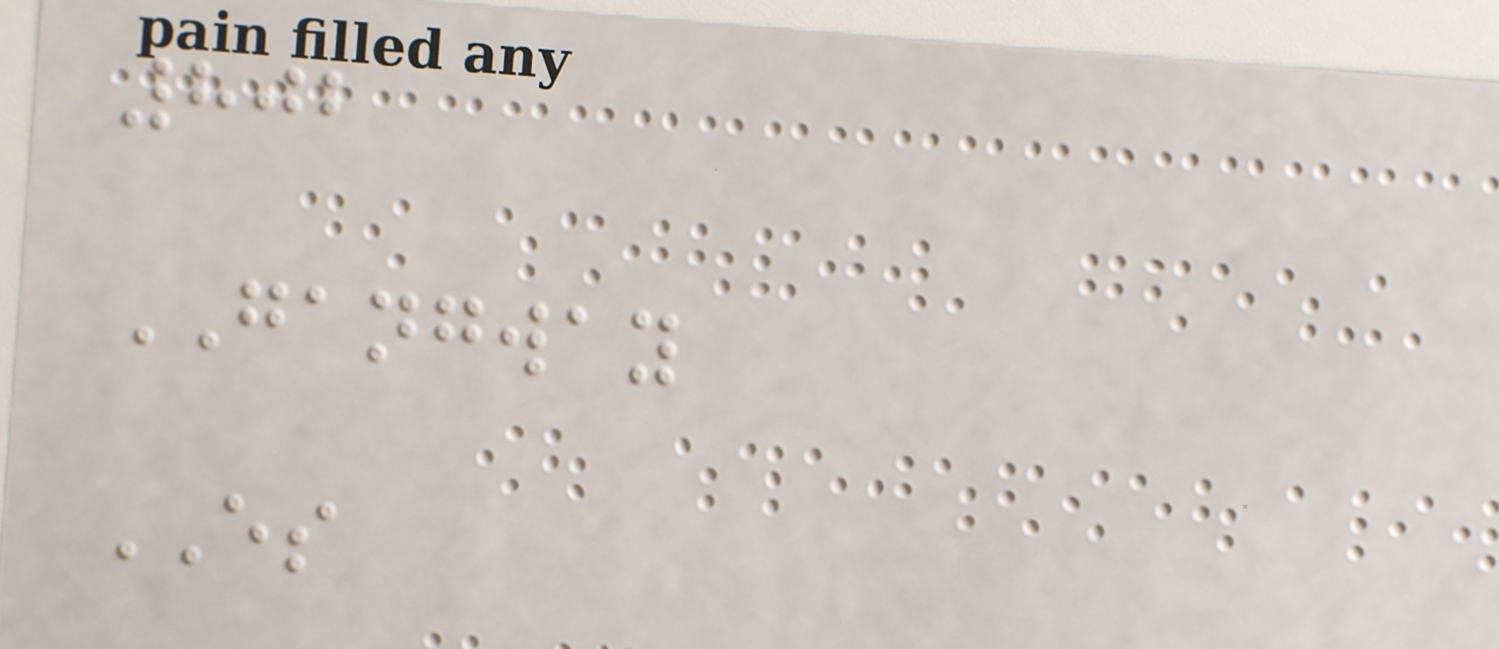802
GANGWAY
ES
